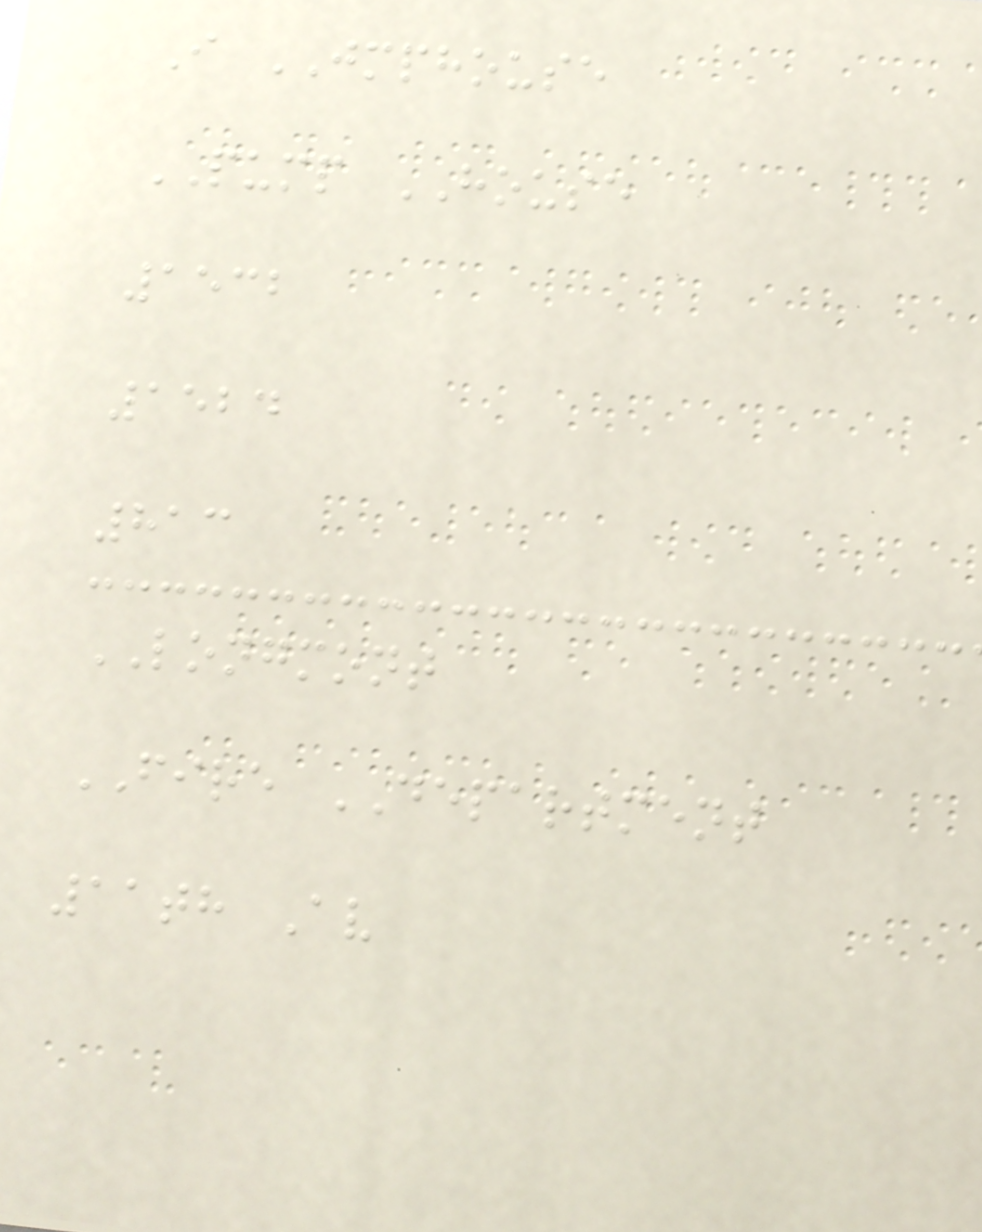I JMPHOUSE
PUMP HOUSE
1532
1524
813
LONGMONT
FIRE DEPARTMENT
11th Av
